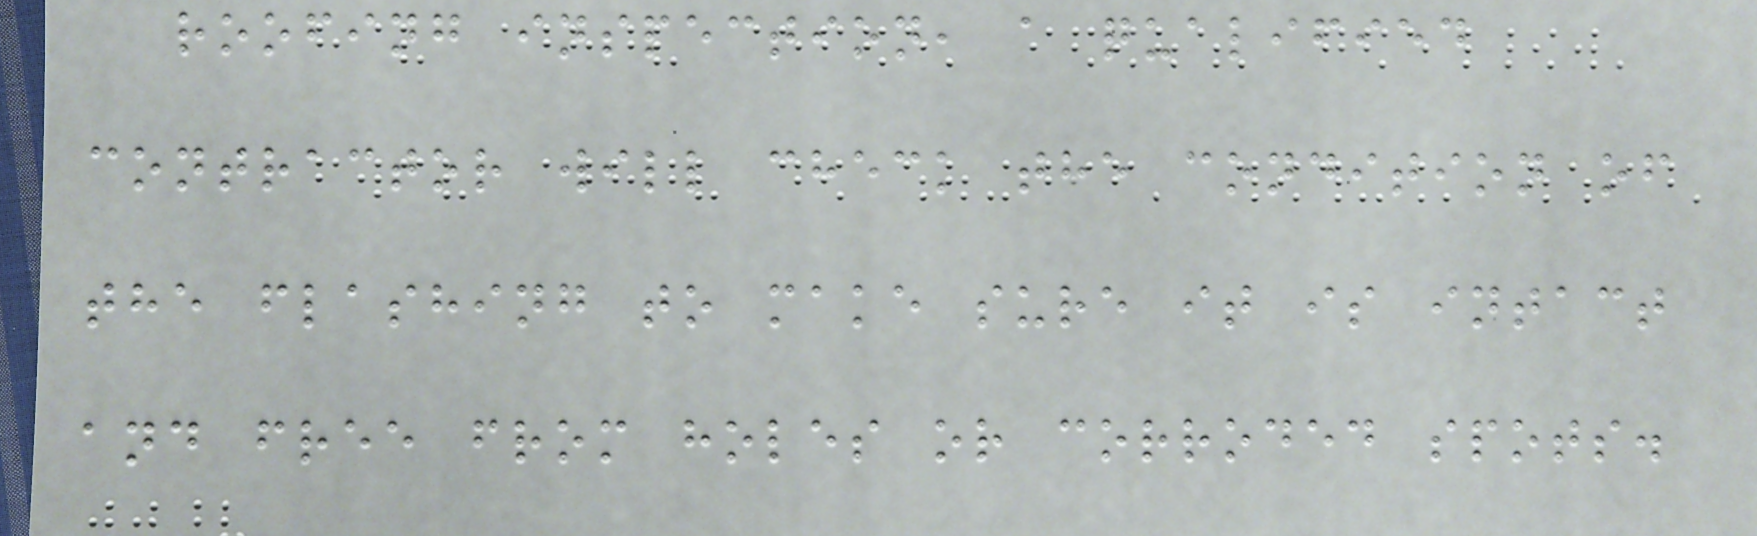roofing inspection, a qualified
contractor will check the condition of
the flashing to make sure it is intact
and free from holes or corroded spots.
